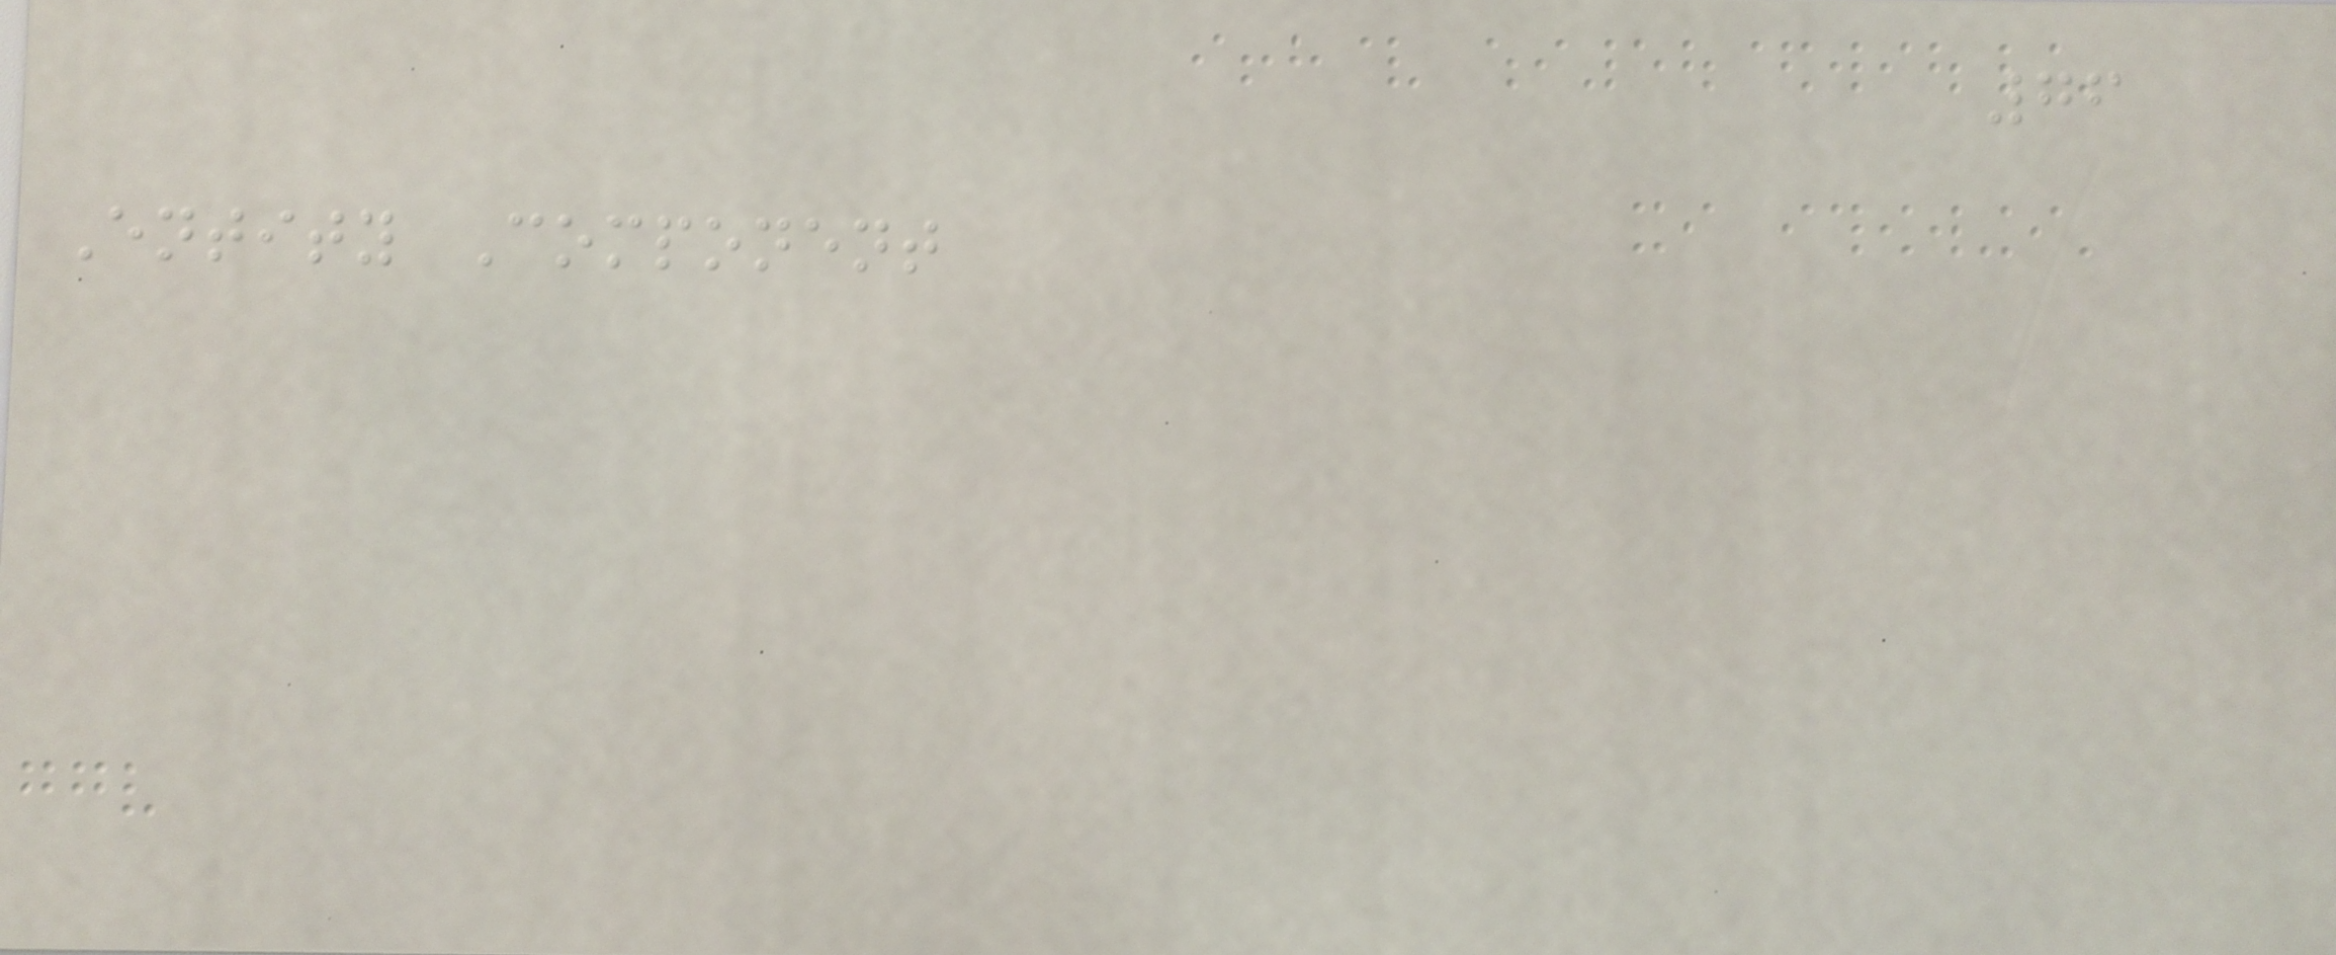76
Entity Component
